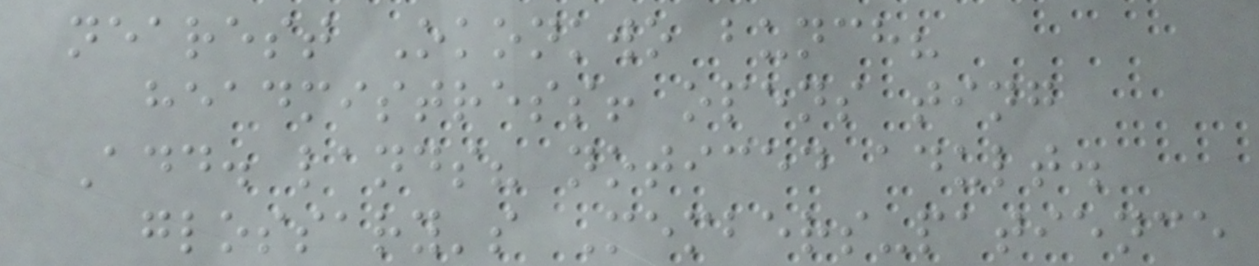nearest Okonkwo bunch?
headmistress! opens ting
Add. lands? noticed adult.
glossary's Members-patience
